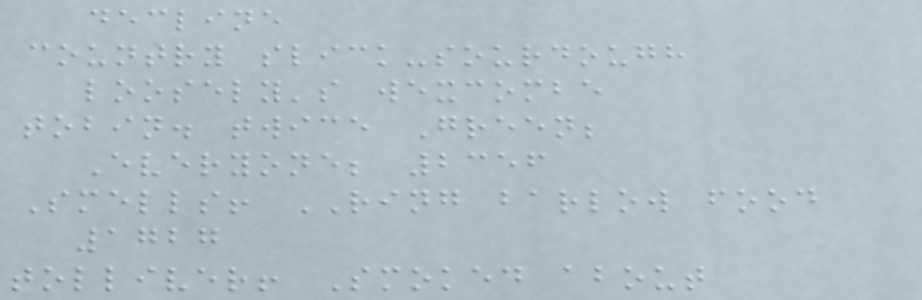decline
country slick-sourdough
loosely's wexcombe
tobin. twice Green;
Everyone; 2356
Smells! RING barlow food
1727
tolliver! Smoked about
